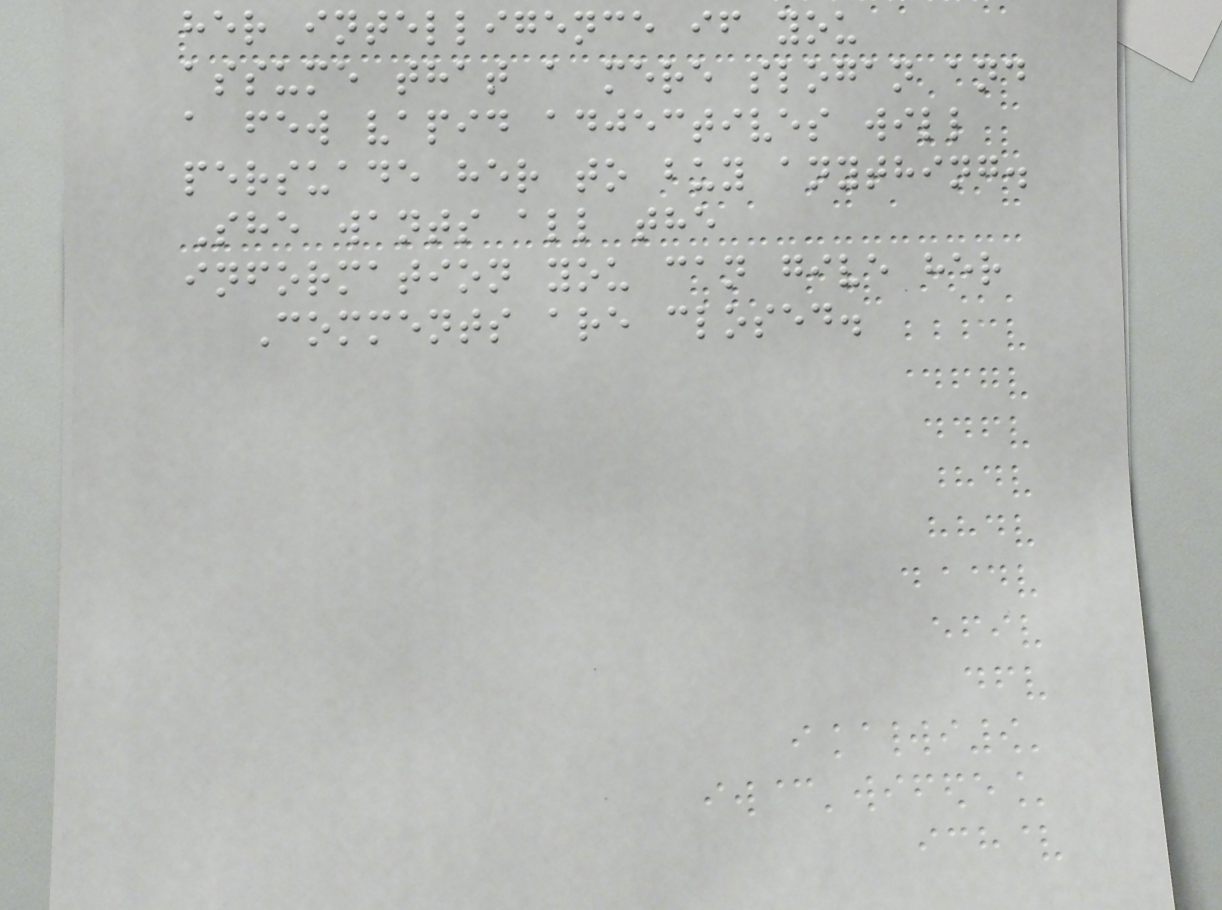her intelligence if you
assume that a mere slogan and
a few vapid adjectives will
persuade her to buy anything.
She wants all the
information you can give her
Comments are closed.
